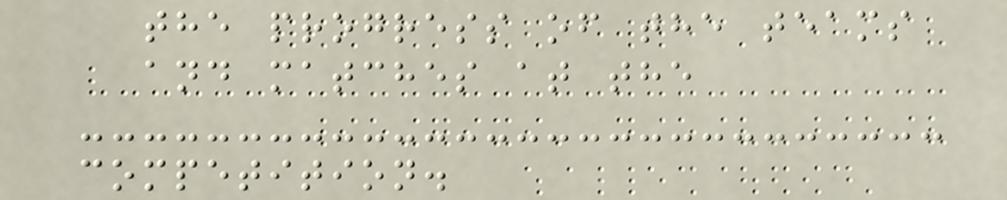the progress of the teams
and matches at the
competition.
